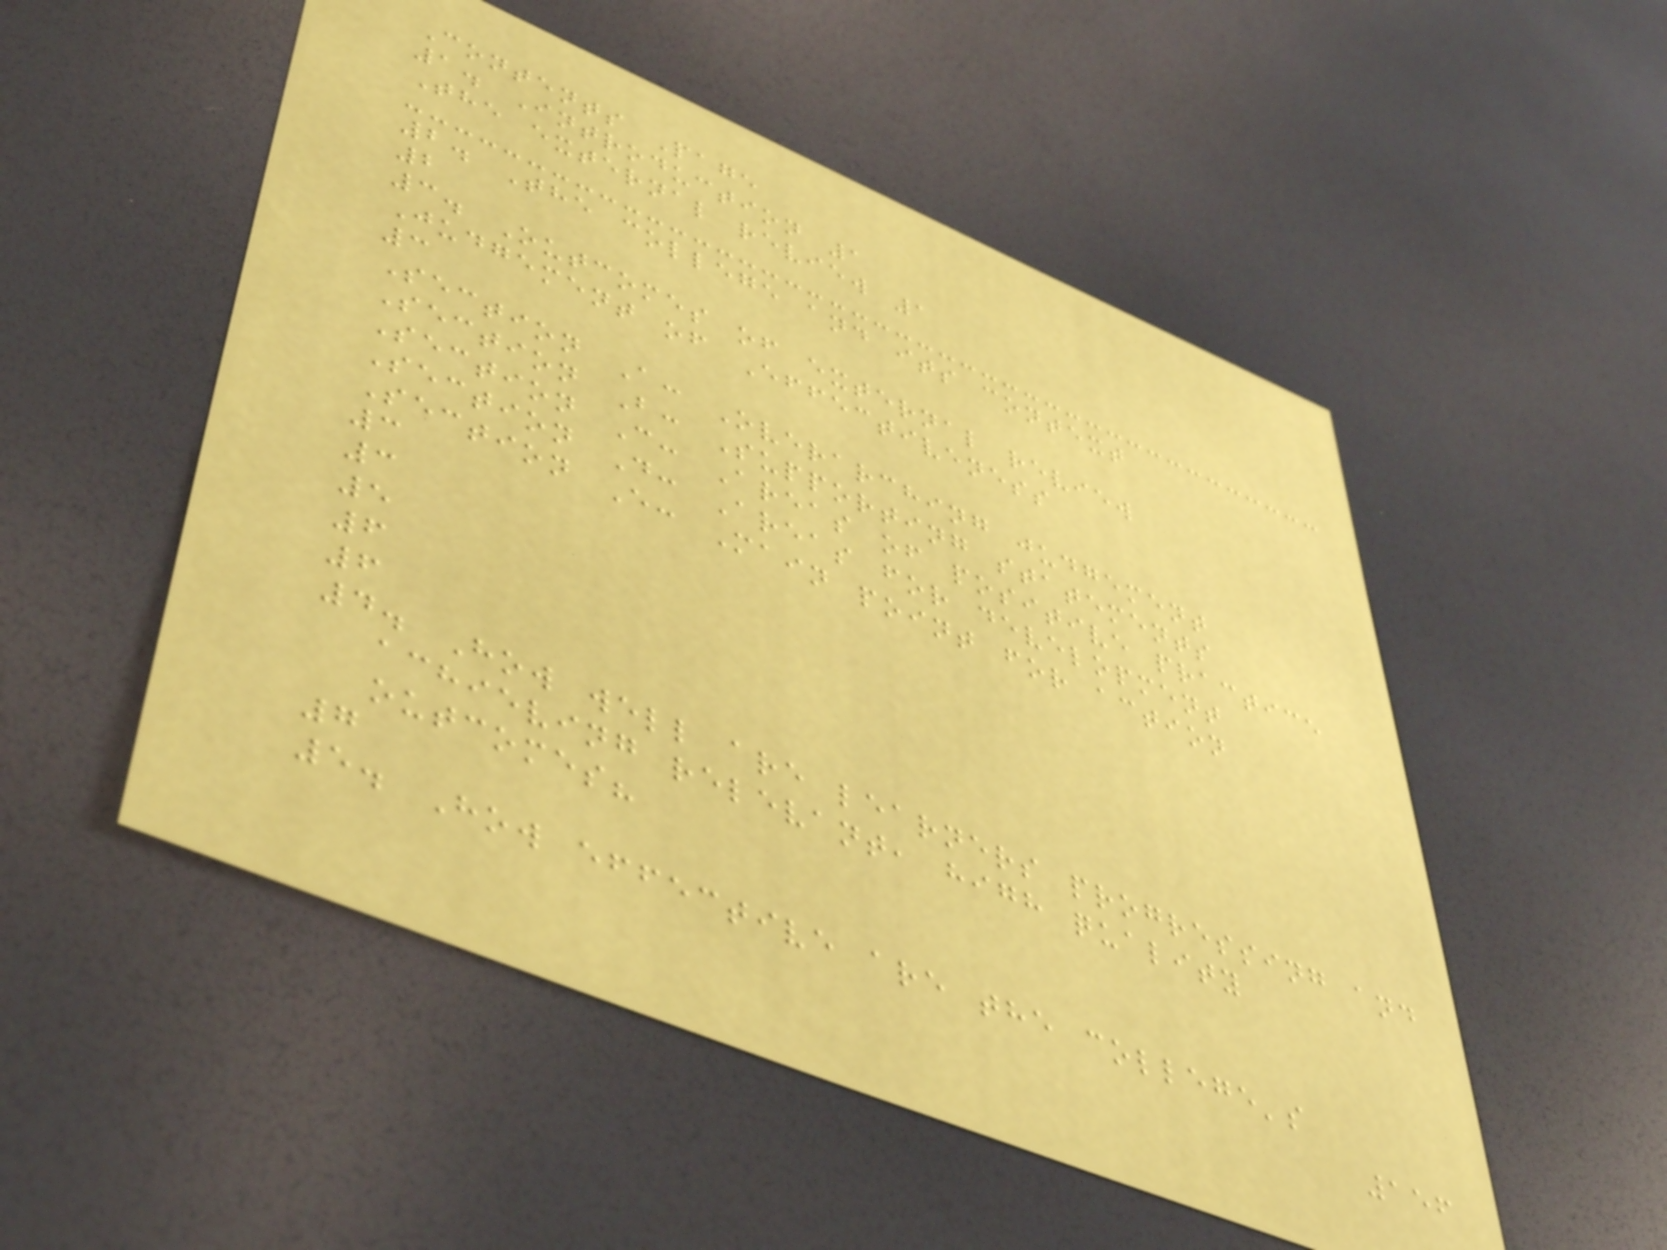Contents Page
1. Introduction 1
The external review 1
2. The college and its context
2
3. Outcomes of external review
Judgement of Effectiveness
3
Section A: Overarching judgement
Section B: Supporting statements
Section C: Areas of positive practice
Section D: Areas for development
Section E: Main point for action
3
3
5
6
6
4. How well are learners progressing and
achieving relevant, high quality
outcomes?
7
5. How effective are the college's
156
